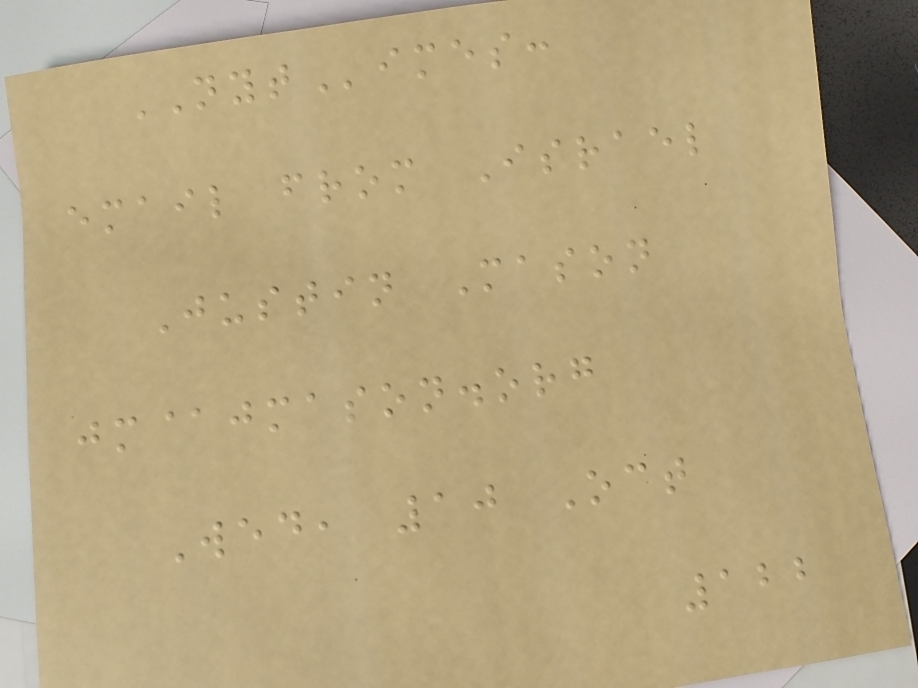NYTimes:
email from Israel
Justin Mason
jm@jmason.org
Wed, 10 Oct
122
